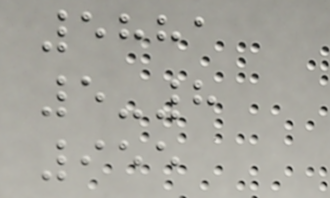5881
5-8
955
